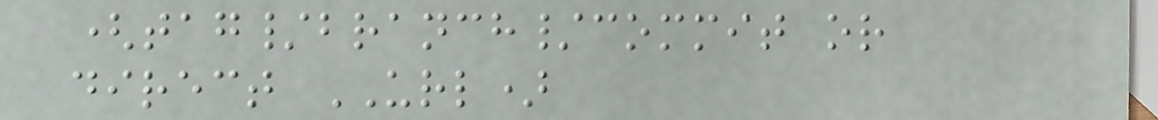(tag/branch/commit or
direct URL)
